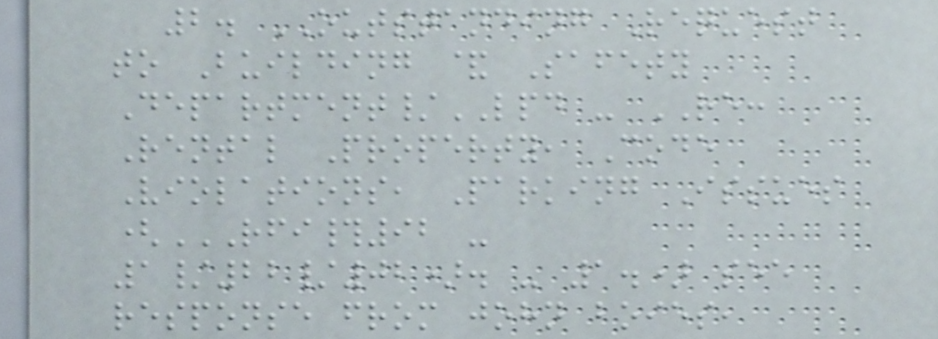2. OUTSTANDING Request
to Building & Safety
Department/LPD - RE:
Rental Property, Code
Violations, Parking Issues
(RFI#92 -
1/22/02). - 1.) SEE
RESPONSE FROM JOHN BOIES,
